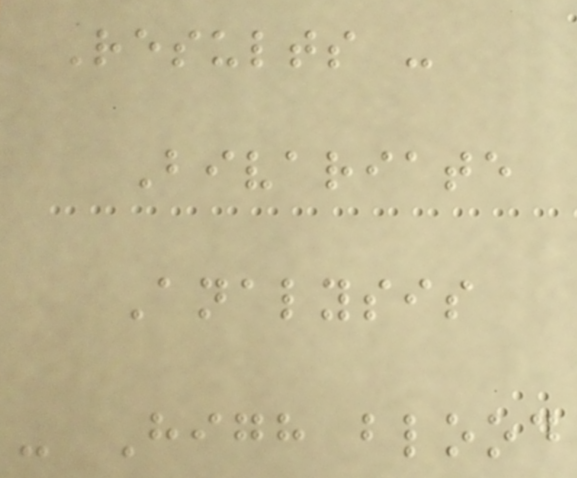Results -
Bivariate
Analysis
- High blood
